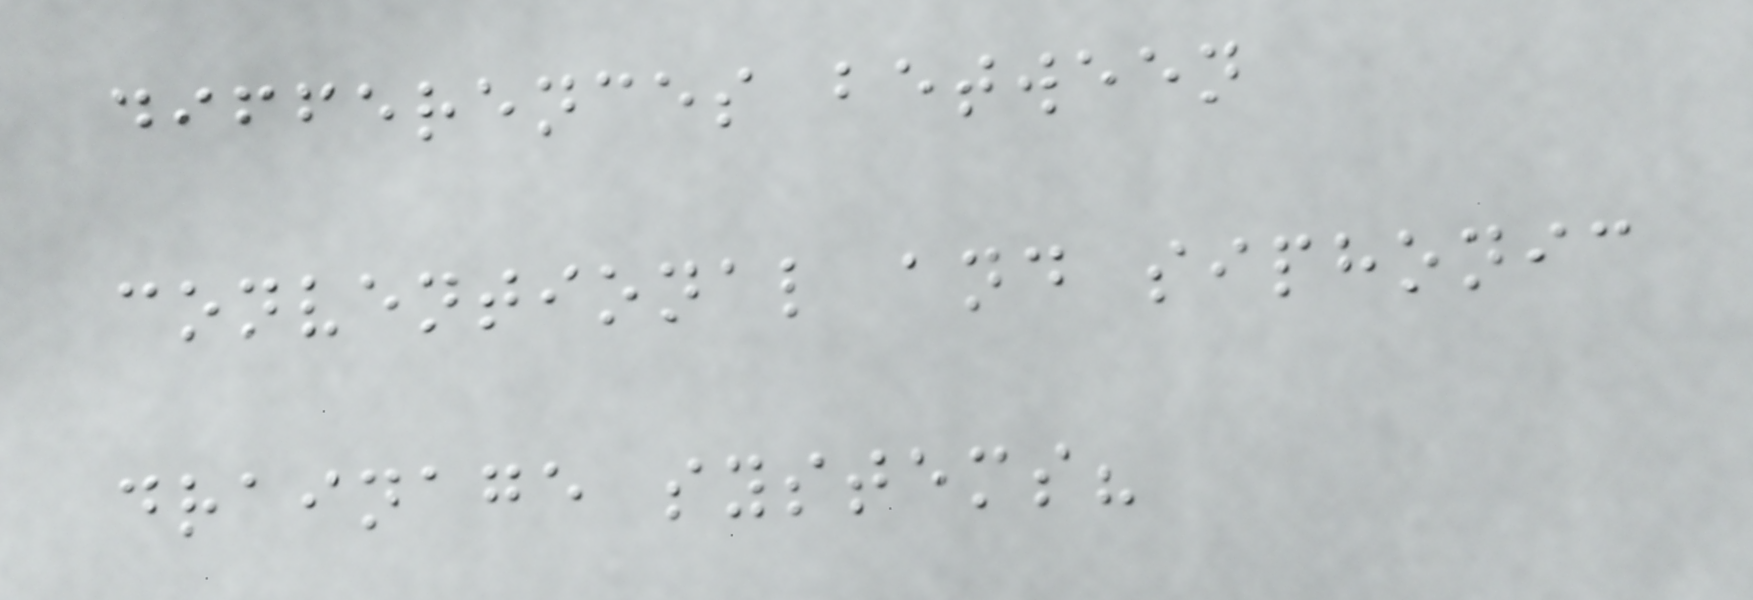differences between
conventional and siphonic
drainage systems?
